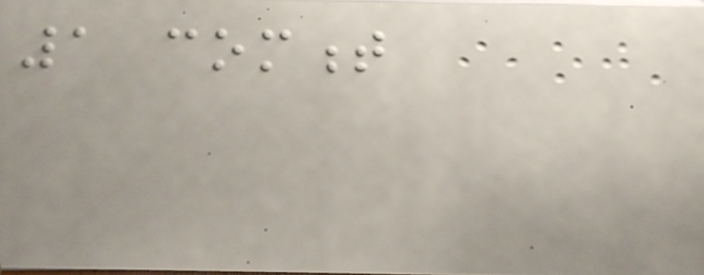1 comment
